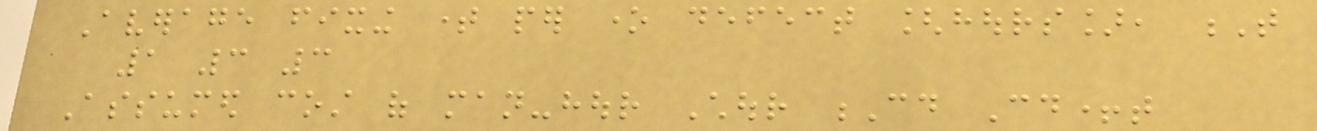Average fixing time per one defect [hours], T
1 3 3
Assumed cost of man-hour Chour Cd Cd+t
